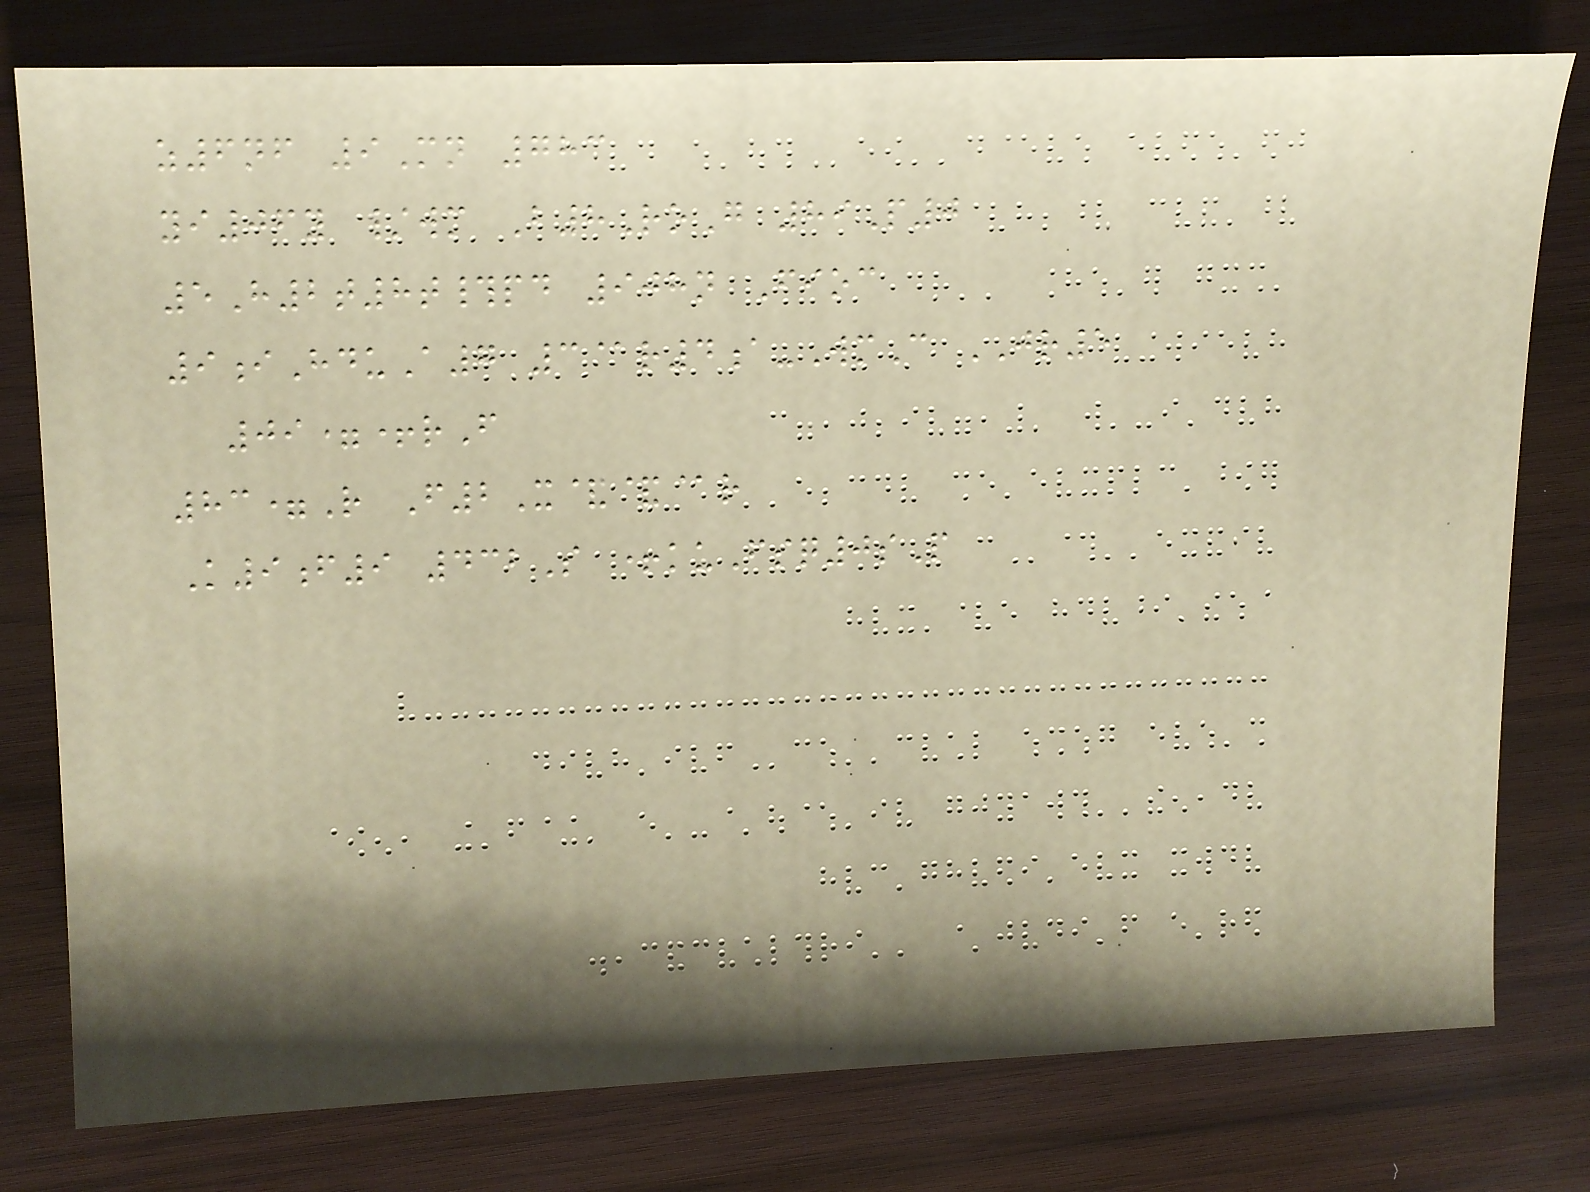z6nf 9Mn 783
yi06y /wm B8RoG 89P0
5H2t8t#pd 908n Fioc
9iHduA7 3@r4a-WmC JR5
09=+rF
83=R F2X&&@r
K9f9 432S +kuFsq0sP
